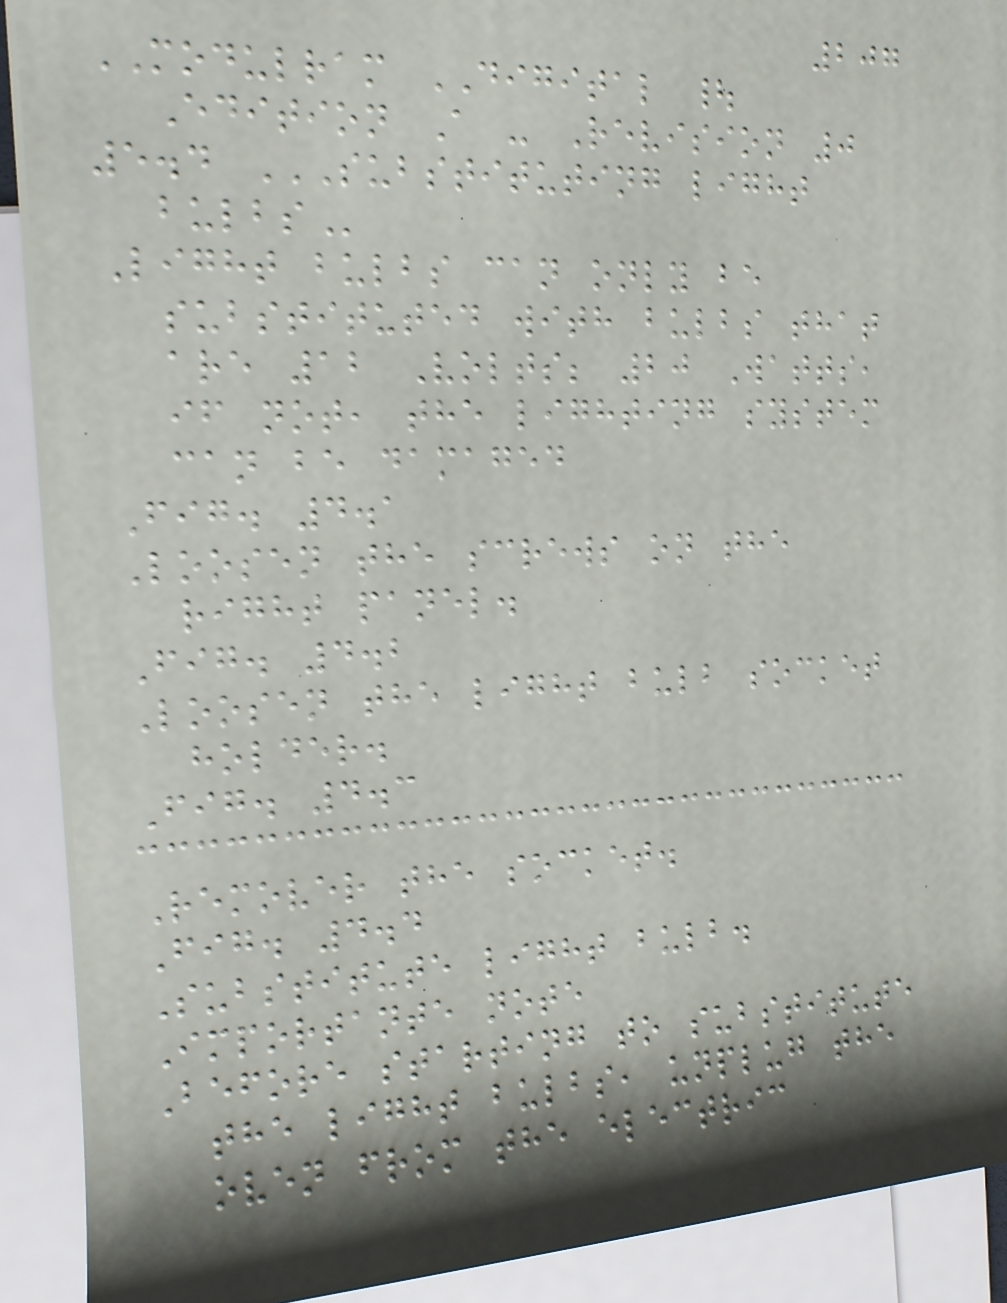207
MODULRAM DIGITAL |
Edition A - Revision 0
5.4 SUBSTITUTING LIGHT
BULBS
Light bulbs can only be
substituted with bulbs that
are 12 Volts; 20 Watts,
if not, the lighting system
can be damaged
Fig. 4.1
Loosen the screws on the
right panel.
Fig. 4.2
Loosen the light bulb socket
holder.
Fig. 4.3
Remover the socket.
Fig. 4.4
Substitute light bulb.
Importante note
Before starting to substitute
the light bulbs, unplug the
oven from the electric
